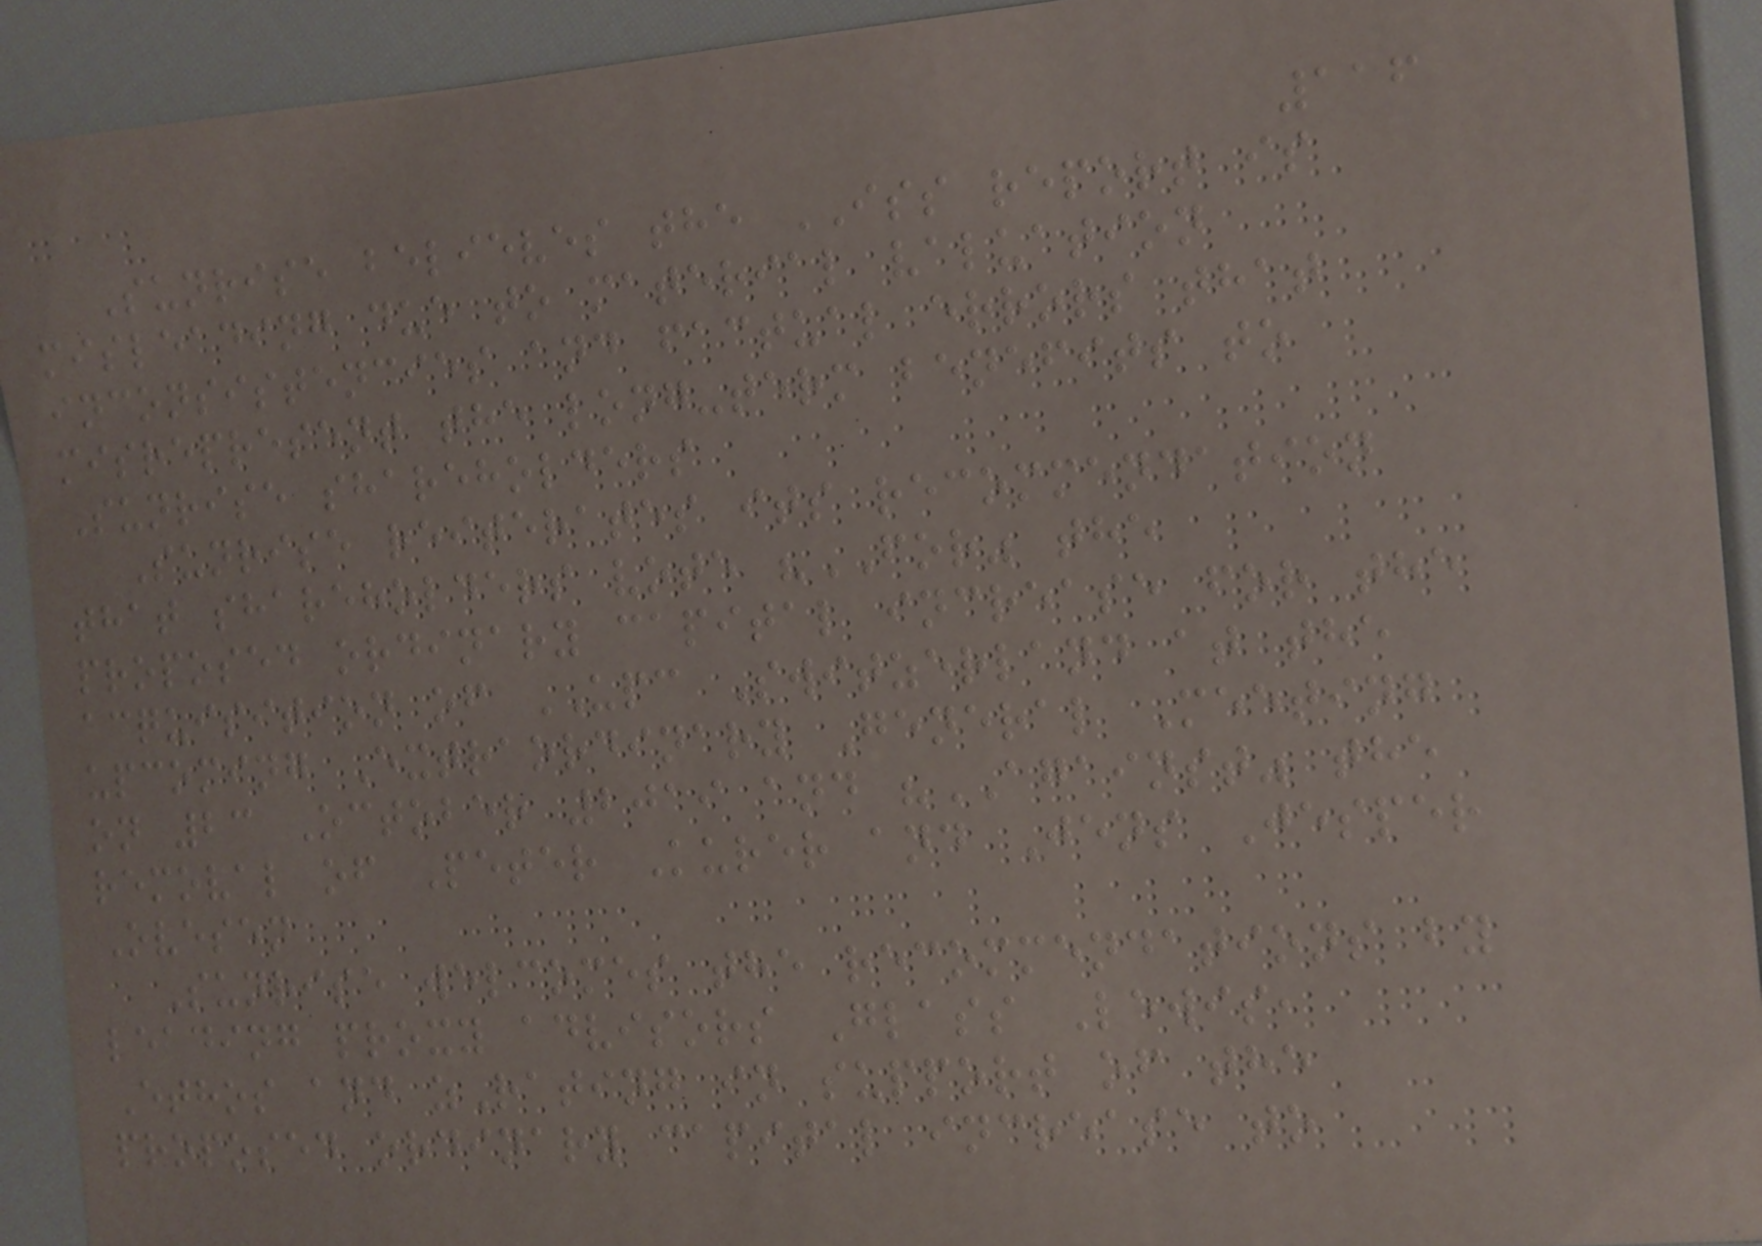116
Sunrise believes the ISS report is
misleading due to material valuation
inconsistencies and factual errors that
misrepresent the long-term benefits to
Sunrise shareholders
Sunrise reiterates its recommendation
that shareholders vote "FOR" the
proposed ordinary capital increase for the
acquisition of UPC Switzerland at the
upcoming Extraordinary General Meeting
on 23 October 2019 and "AGAINST" the
removal of Peter Kurer and Jens Jesper
Ovesen
Sunrise welcomes the recommendations by
leading proxy advisors Glass Lewis,
Ethos and zRating in support of the
proposed ordinary capital increase to
